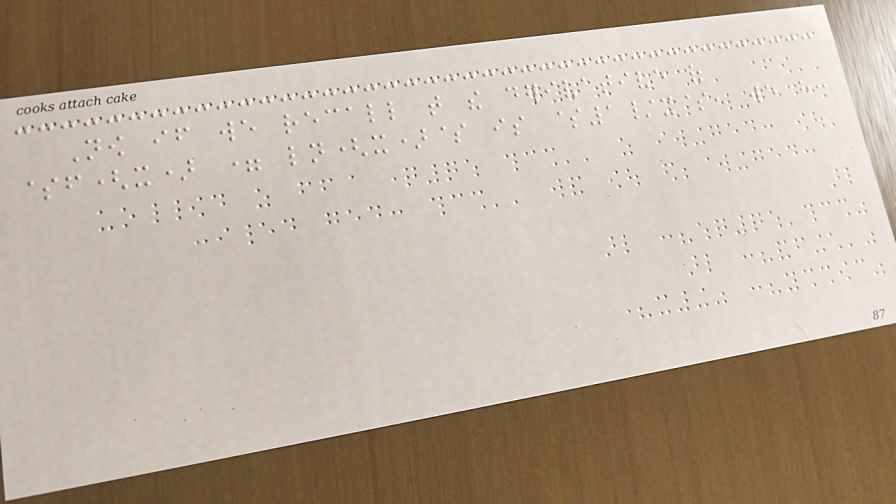Now if we recall that the derivative of
$f(x) = ln(x)$ is $1/x$, we have:
